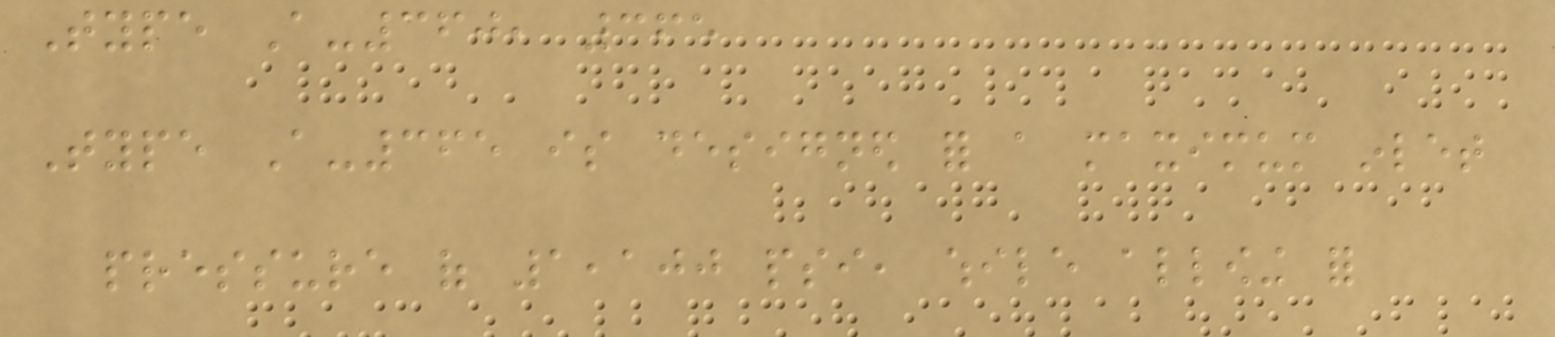Type A-360, 365
Type A-365 is designed for a maximum inlet
pressure of 1,100 psi, while allowing for
